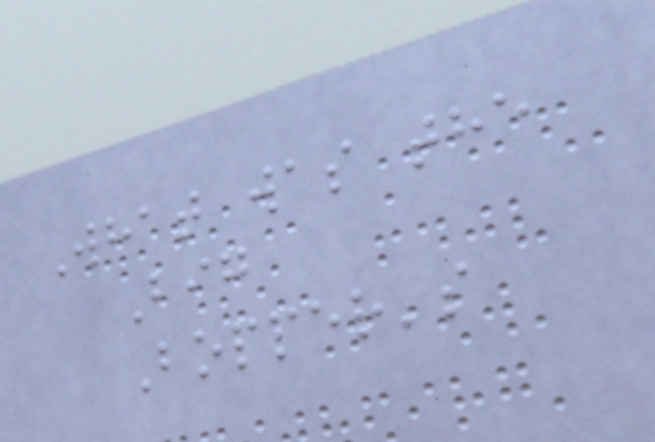What was the
Big
Bopper's
